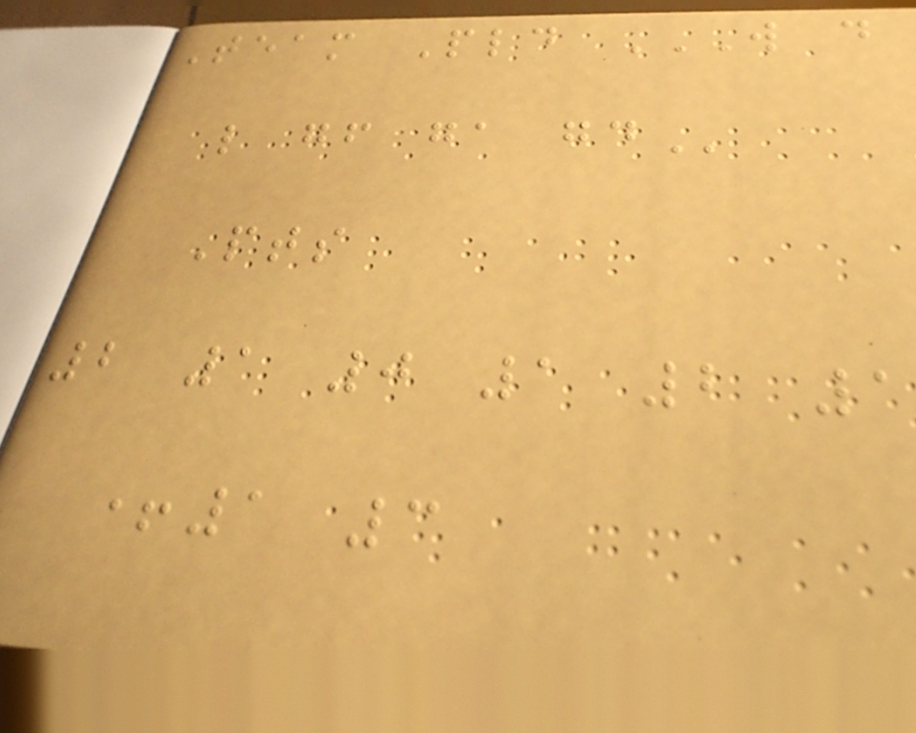Team Pld W D
L GF GA GD
Pts
2 1 0 1 2 1
+1 3
